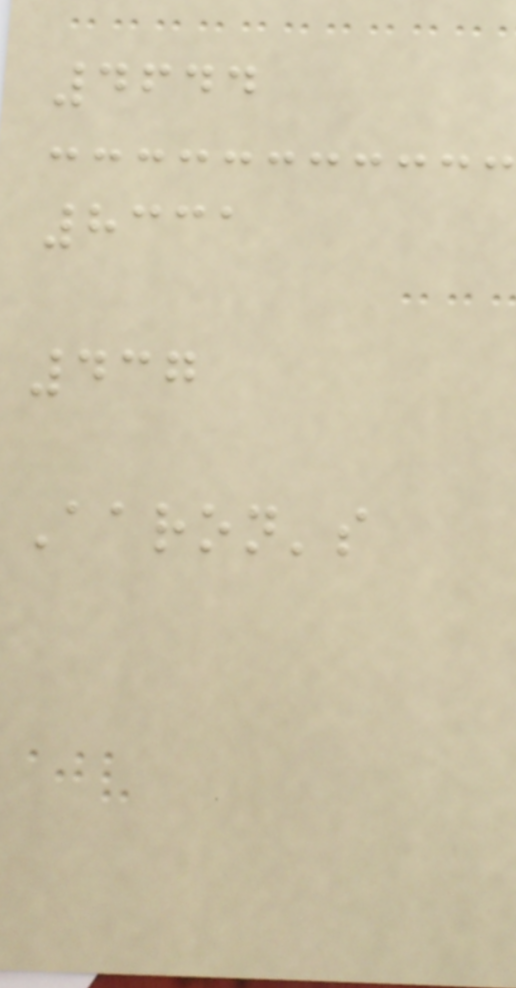4644
8331
437
Aaron's
